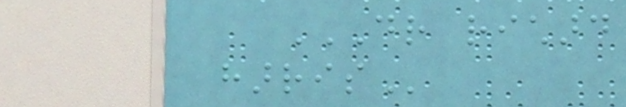DR RICHARD
HARRIS
